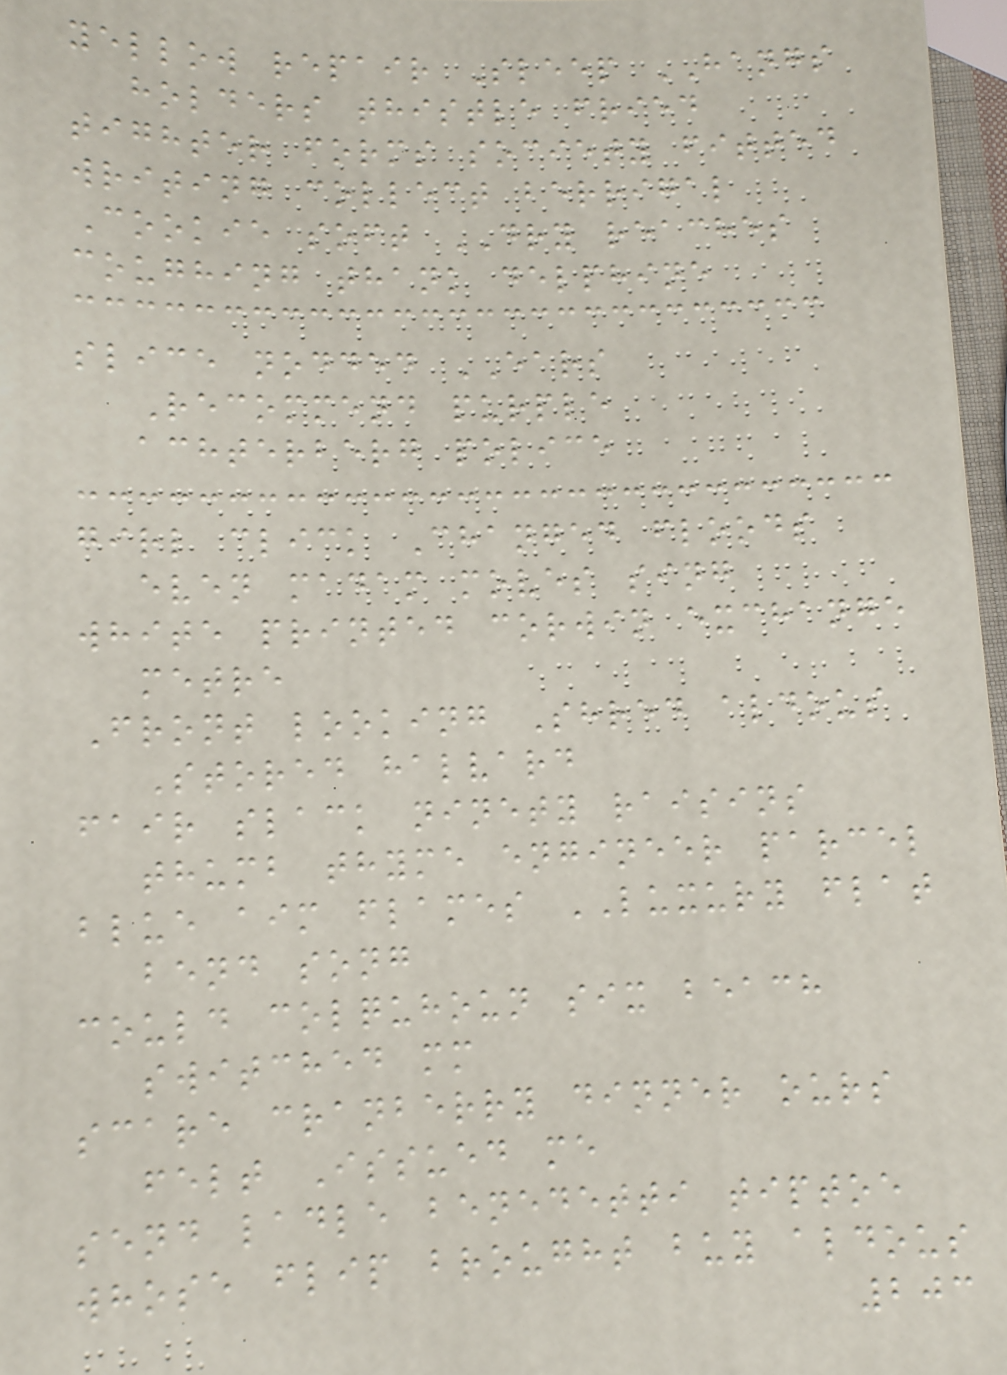yellow repair Sleep HANGS
holders thistle fried
tighter forms society fitted
writing collect berrigal
Cookie soft DRY reaches
coughing thank delphine
slice nodded EARS
Recommend purple
achterberg police
girl click Changed floods
even madam moves sing
white printed corwin exchange
metre
Front looking Shred aldous
Stored halvard
fair slack ninety raisins
thumb thyme engineer parcel
blue aim flames LUXURY flat
bend song
could colquhoun six beach
switched mm
scare cranberry dinner ours
felt Issued me
send ladle benedetti tiptoe
whose flip brought buy aldous
203
